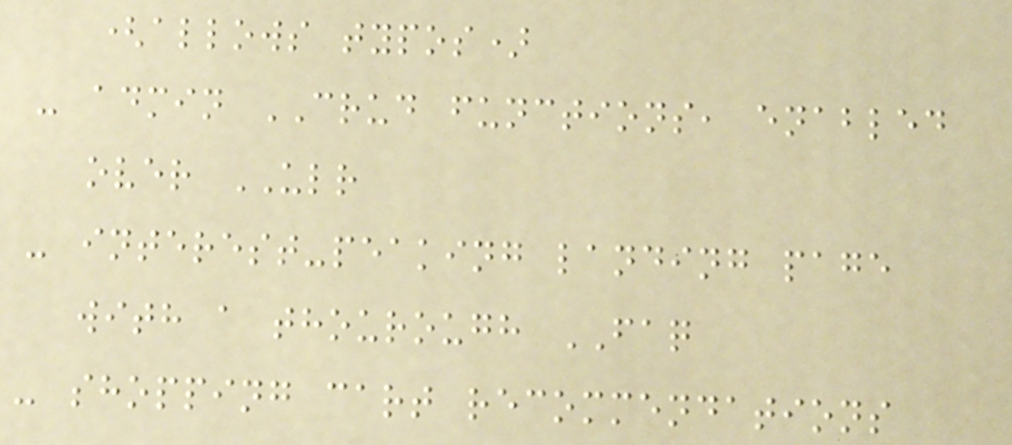(allows typos)
- admin CRUD functions, enabled
over ULR
- interest-peaking landing page
with a thourough FAQ
- shopping cart recommendations
